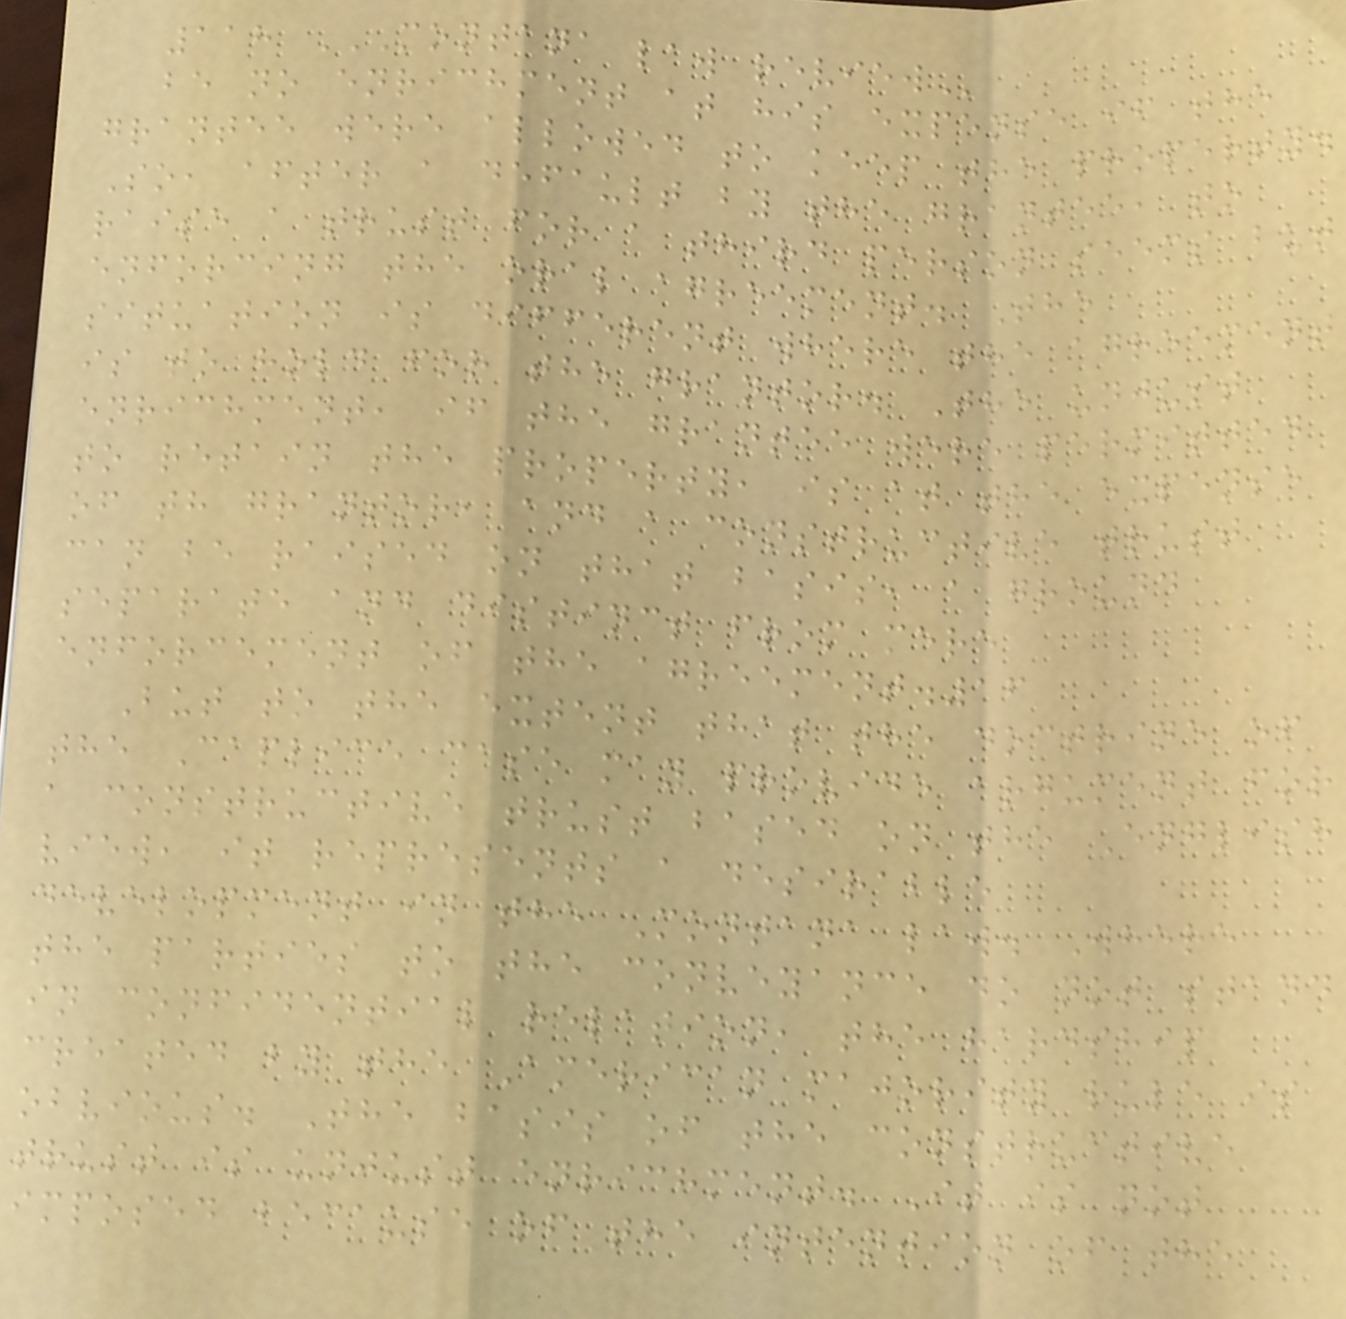118 MONTANA LAW REVIEW
be no enrichment at his expense if the
grantee were allowed to keep the property.
So, after a default by the grantee, to
raise a trust for a third person seems but
enforcing the oral agreement. The
situation is different where the agreement
is to hold for the grantor. The unjust
enrichment, if the grantee were permitted
to retain the property, is at the expense
of th grantor, and a constructive trust
can be raised on that basis, a ground
separate and distinct from mere
enforcement of the agreement.16
But to the extent that the doctrine of
the Caplice case may provide argument for
a constructive trust based on the English
view, it represents a desirable
development in the Montana law. Where
the parties to the conveyance do not stand
in confidential relation, the hardship
created by the American majority rule is
obvious. The basis of the constructive
trust is unjust enrichment. It is not
imposed because of the intention of the
